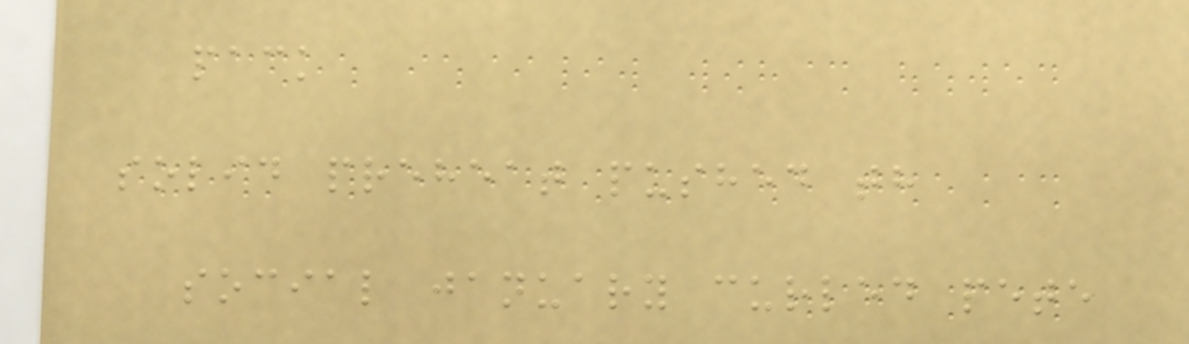pack
solid preheat pushed th
social january curled pete
